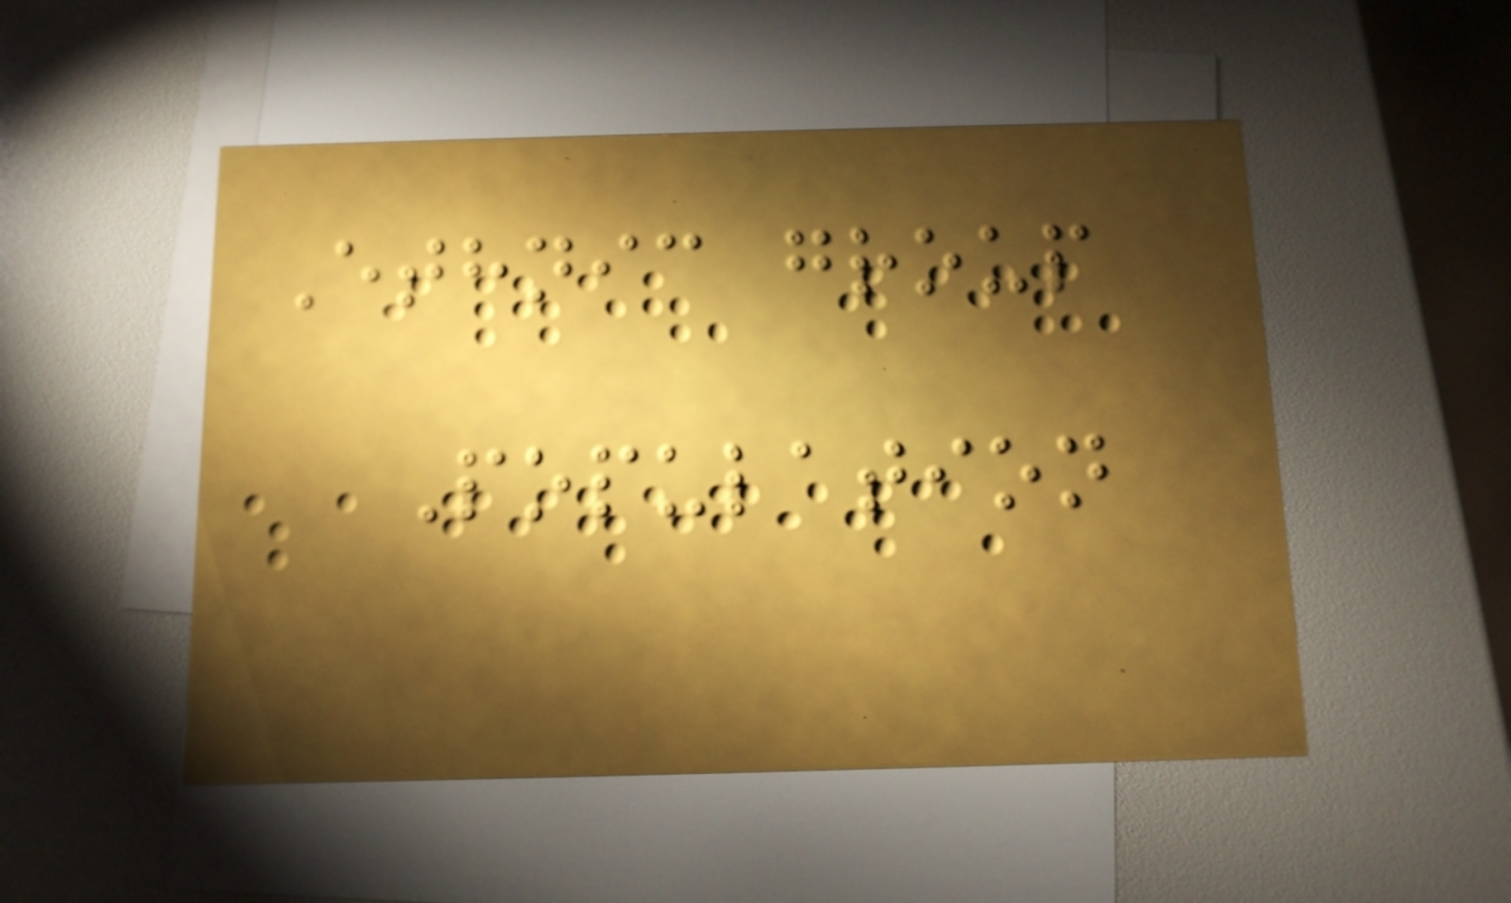Ethnic group
Population
